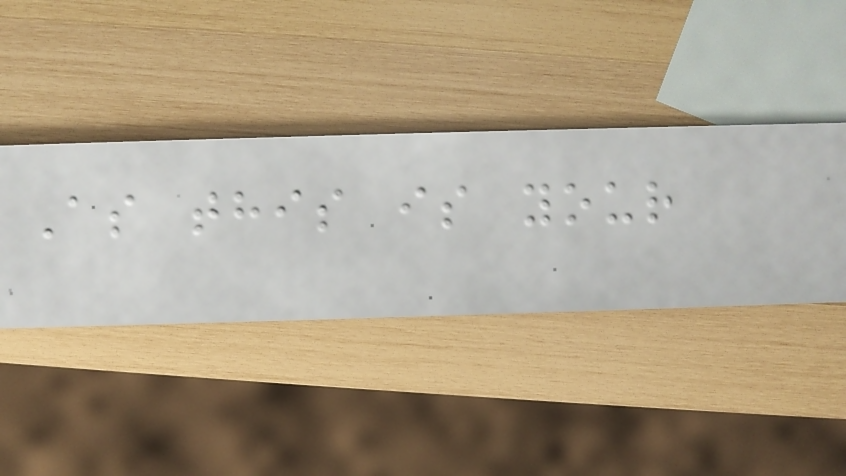As this is your
